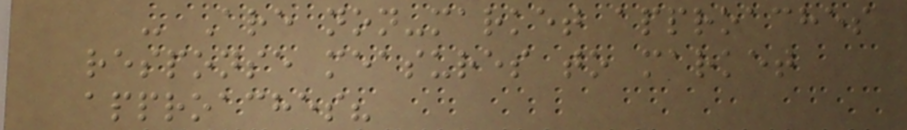- Are non-market approaches
response measures to market
approaches?
